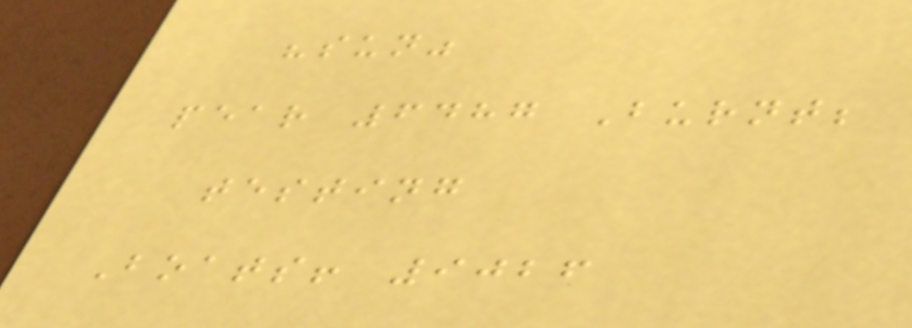"sun"
pear 6487 Burnt;
testing
Boats! 9026
